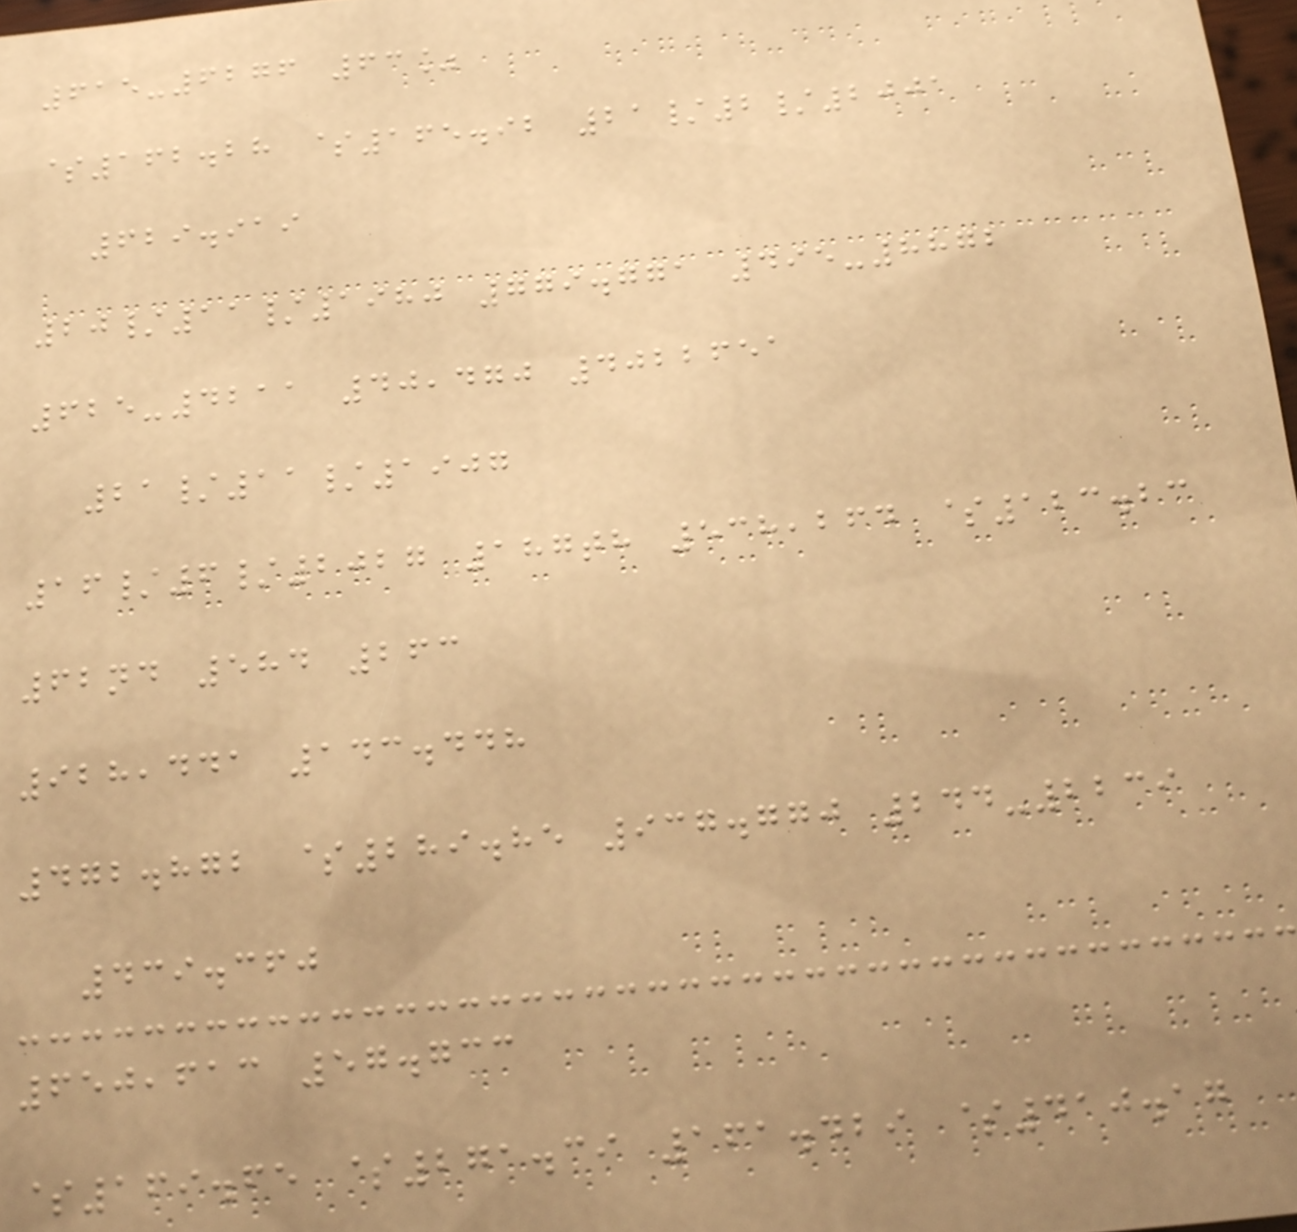615-6276 63%
$162.28 $165.92 21/2/2001
629.919
20/11/1980 779.771 495-8872
625-4211 40,470 4022651
21/11/1907
16/6/2027 187th 538,264 $123.23
62nd 584 263
928,441 143.448
472.872 $289.85 937.770 244-2239
439.360
650,613 57.733
$169.65 $271.39 161.429 $410.17
